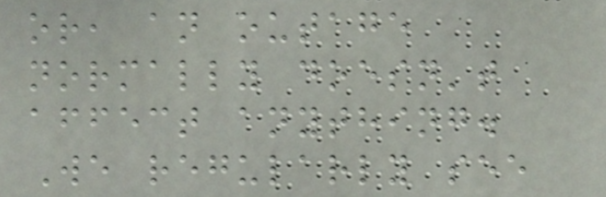or, an outage
normally doesn't
affect anything.
We regularly see
